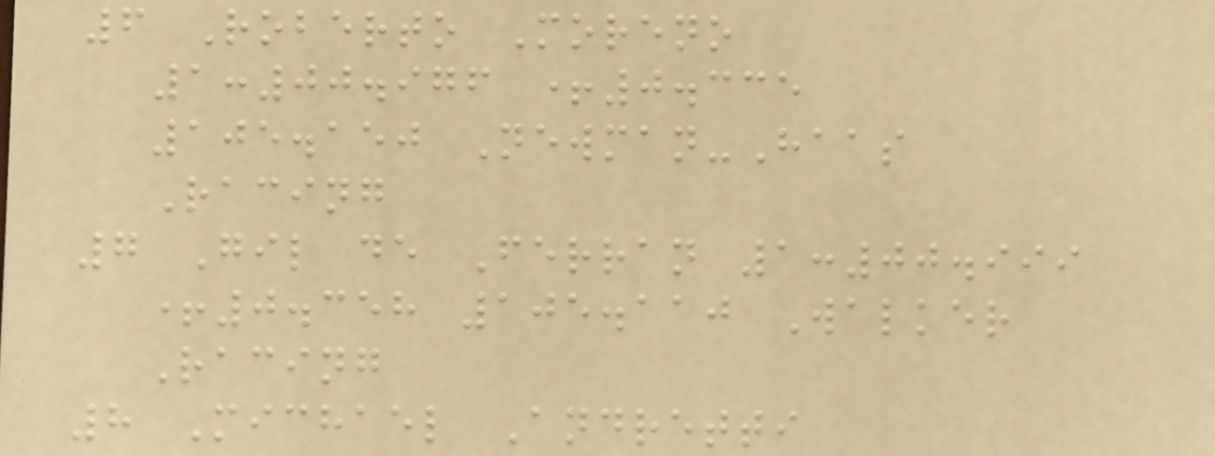6 Roberto Moreno
1:00.976 +0.335
105.150 Newman-Haas
Racing
7 Gil de Ferran 1:00.999
+0.358 105.110 Walker
Racing
8 Michael Andretti
